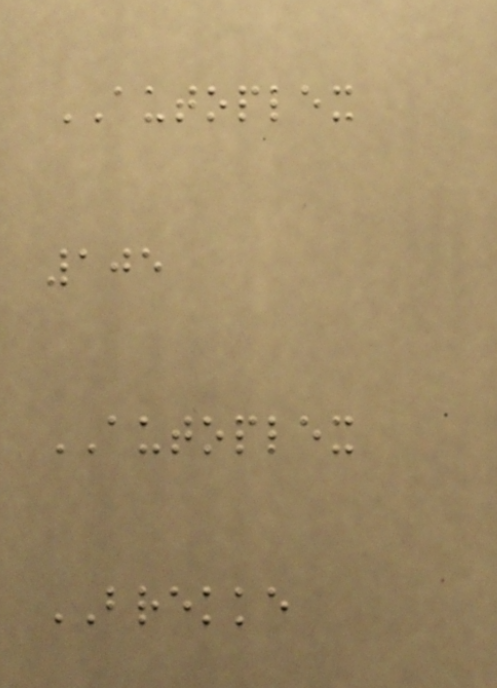AUTOPLEX
105
AUTOPLEX
BREKKE
